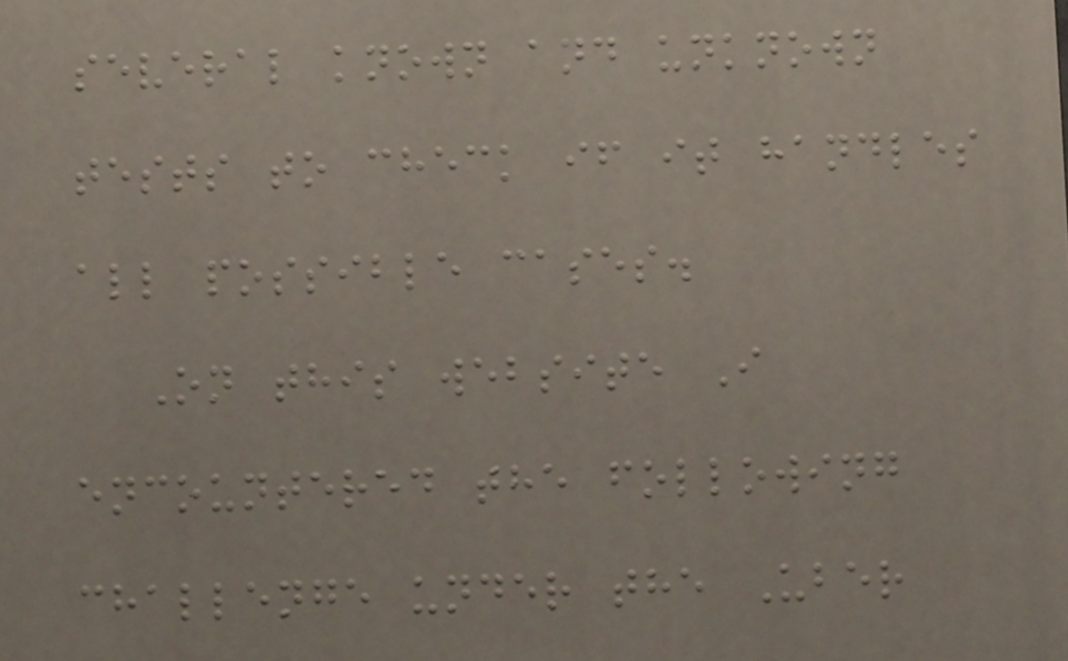several known and unknown
tests to check if it handles
all possible cases.
On this website I
encountered the following
challenge under the Uber
